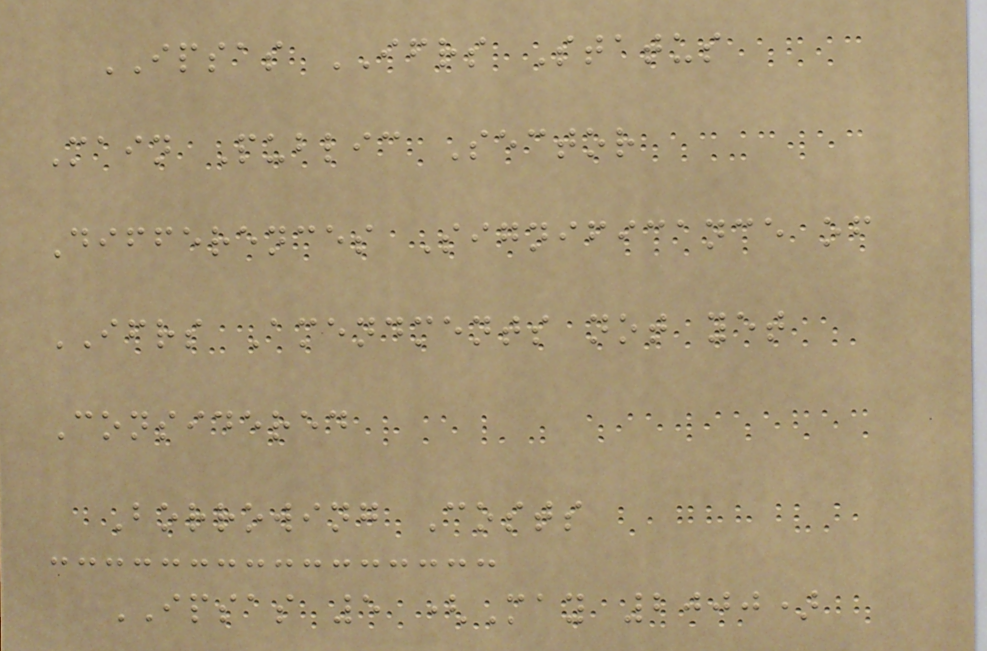IPSAS IFRS Status
Main Public Sector
Differences Significance of
IFRS Amendments not yet
Considered
Borrowing Costs
IPSAS 5 (May 2000)
